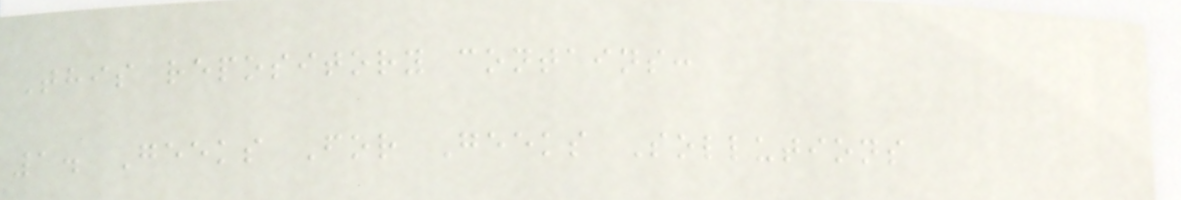This repository contains:
1. Geeks For Geeks Sollutions
